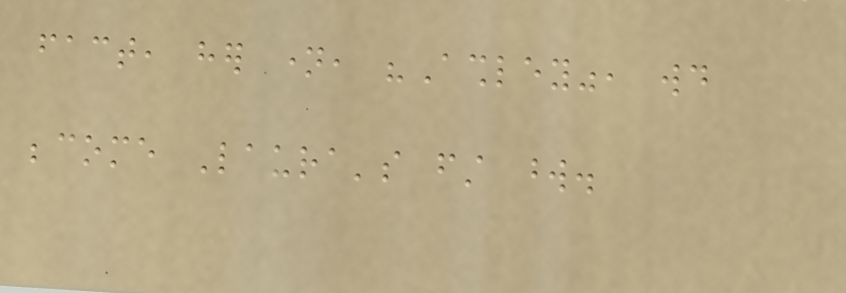fact, her name, "Ashley", would
become Laura's first word.
